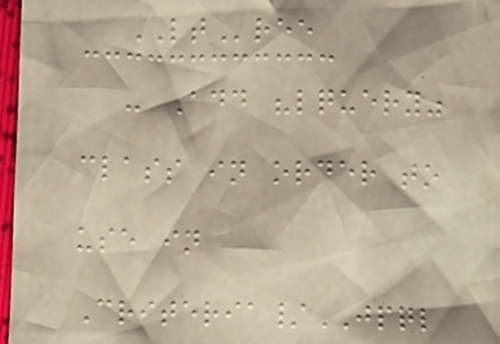LTree
- Add "lquery"
class in order to
use in
Criteria/JPQL
